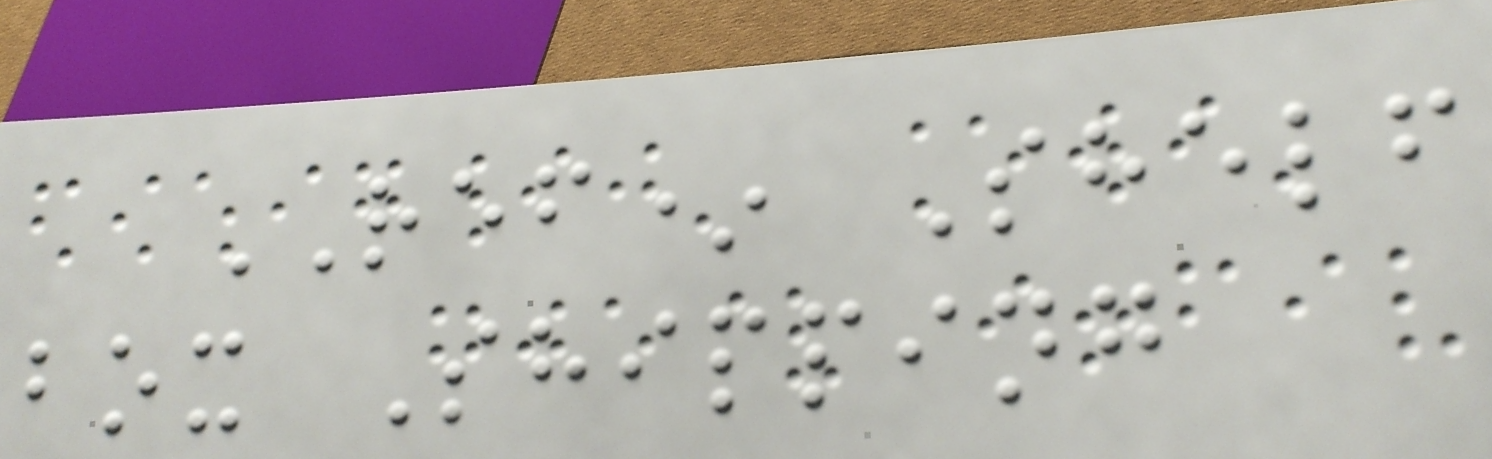REF* Shelf
box Shipping
